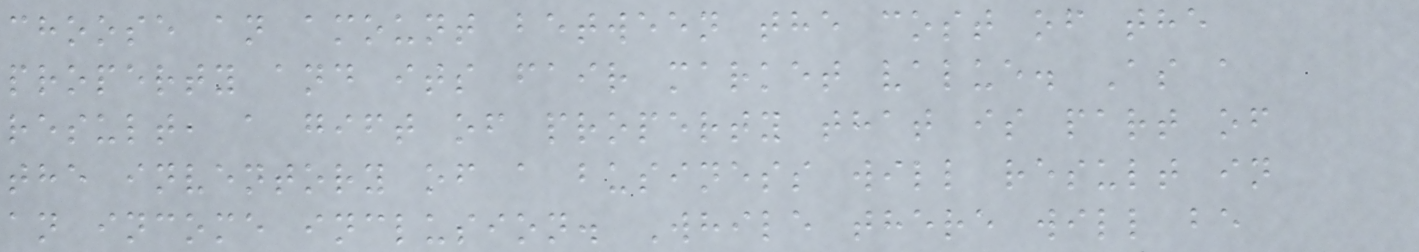choose an amount between the cost of the
property and its fair market value. As a
result, a gift of property that is part of
the inventory of a business will result in
an income inclusion. While there will be
